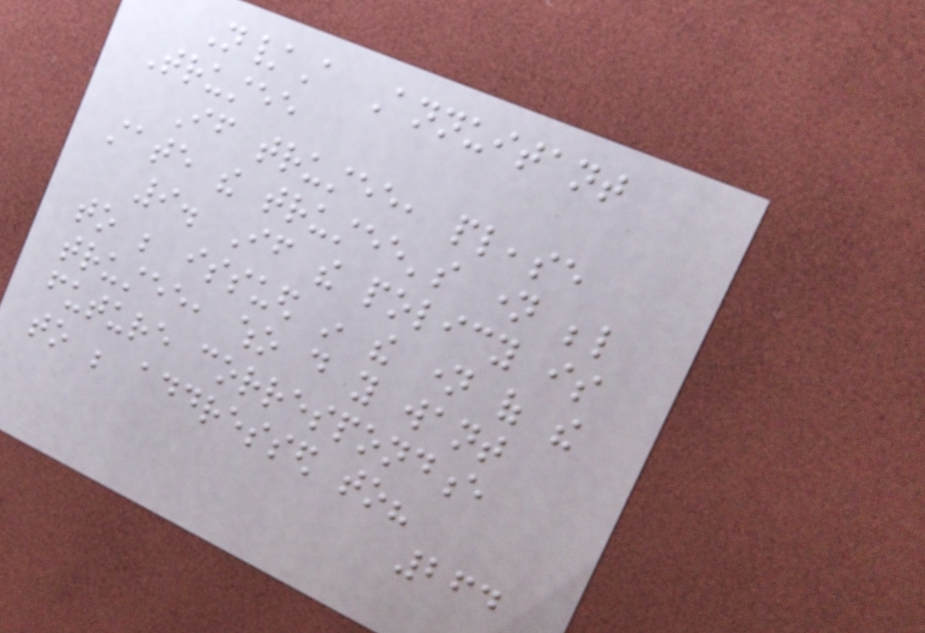N/A Annuitant
Trustee
If trustee, please
state the trustee's name below
9. If the policy is
to be issued in the name of the
trustee, who do you want
future correspondence
to be addressed to?
264
